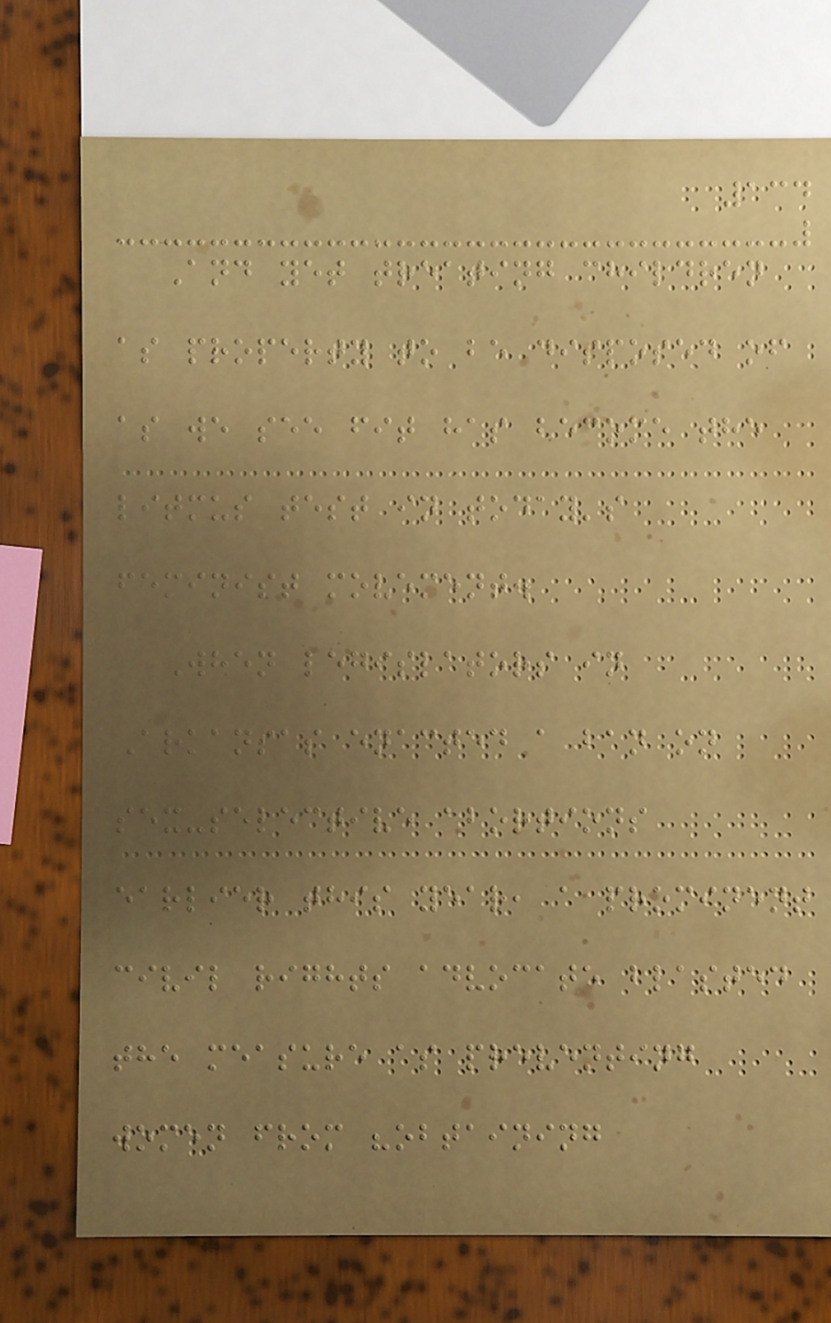134
And yet treating children
as property to be disposed of
as we see fit has become the
litmus test in today's
feminist movement.
When legislators in
Arkansas enacted a ban on
sex-selective abortions
earlier this year, a prominent
civil rights advocate blasted
the measure as preventing
women from "obtaining
